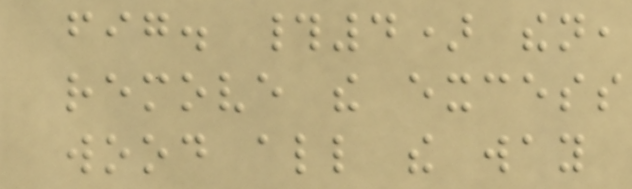fig. #4) then,
remove the excess
wood all the way
